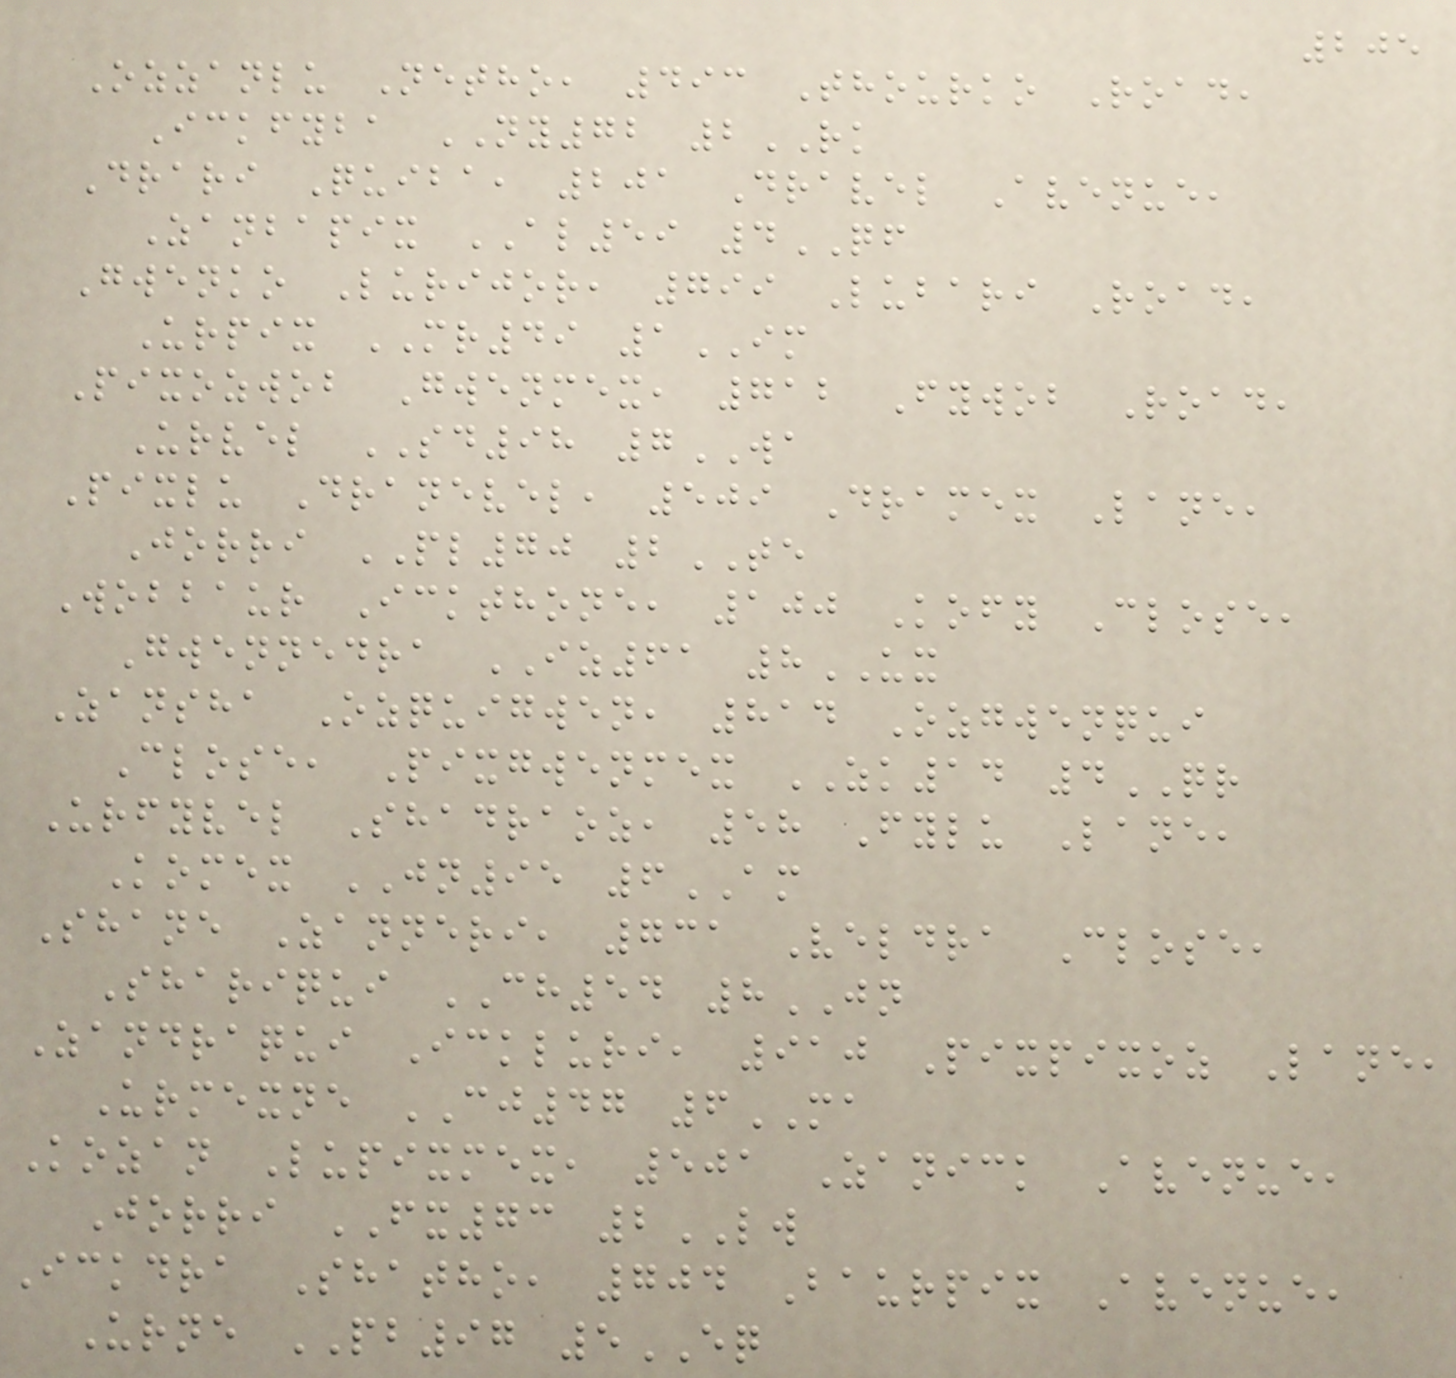205
Ozzanlu Netho, 493 Thourko Road,
Ickfyba NY72 2RK
Drari Quiba, 201 Dravel Avenue,
Zanbapix AL59 4QF
Gwenko Lurijor, 799 Lubari Road,
Urpix MR49 1IM
Pixozwob Gwenmex, 712 Fywob Road,
Urvel SD98 7WA
Pixlu Dranevel, 509 Dramex Lane,
Jorri PL70 2TE
Wobbaur Ickthone, 100 Kofy Close,
Gwennedra IZ61 8UX
Zansha Ozquigwen, 814 Ozgwenqui
Close, Pixgwenmex ZK14 4QR
Urfyvel Shadraoz, 58 Fylu Lane,
Komex JN95 6AM
Shane Zanneri, 731 Veldra Close,
Shariqui CH54 8JN
Zandraqui Ickluri, 910 Pixpixoz Lane,
Urmexne CJ47 6MA
Kozan Lupixmex, 501 Zanick Avenue,
Jorri FX73 2LW
Ickdra Shatho, 704 Baurpix Avenue,
Urne PB97 5EQ
